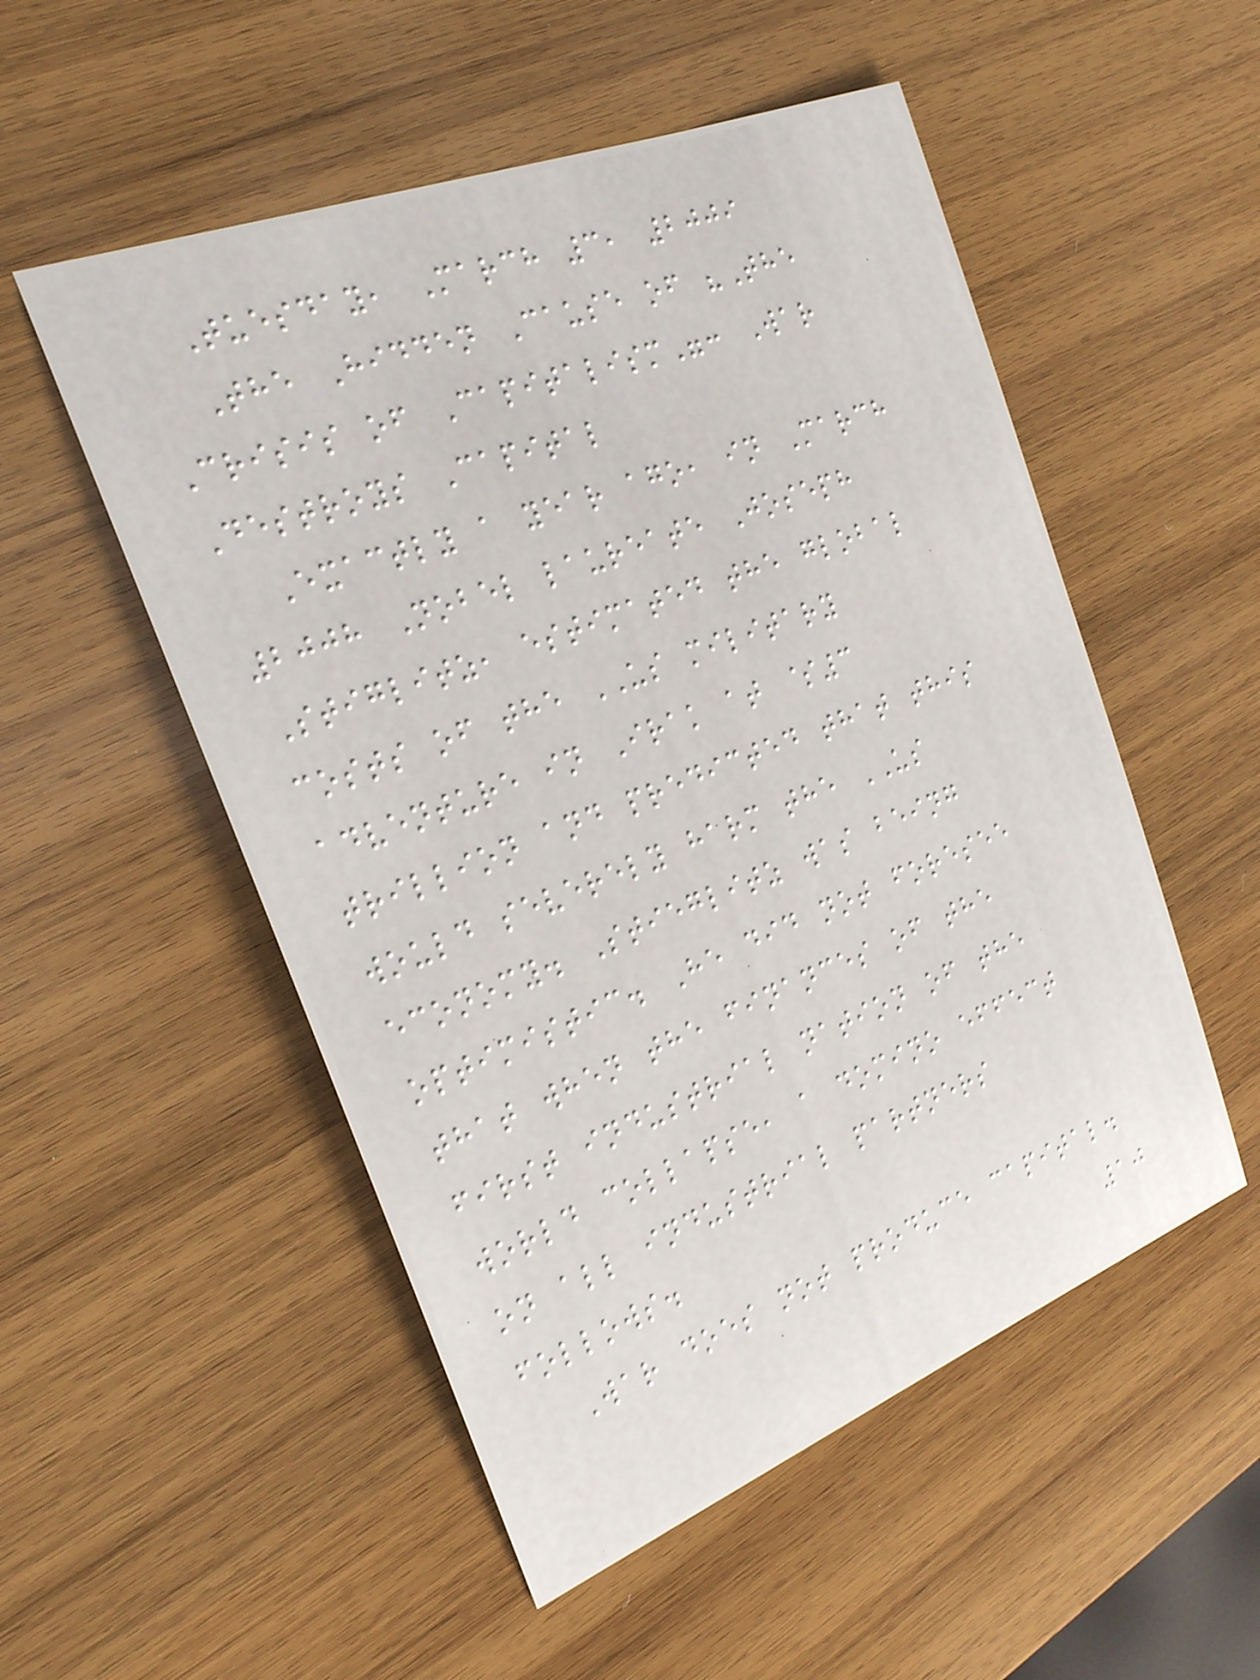Tuesday, March 3, 2009
The Hidden Cause of "The
Crisis of Capitalism": War
Destroys Capital
Exactly a year ago, in March
2008 Nobel laureate Joseph
Stiglitz, estimated the global
costs of the US military
adventure in Irak at $3
trillion and predicted that this
would severely harm the US
economy. Stieglitz was being
optimistic. He did not foresee
that when the finances of the
first industrial nation of the
world collapse, a domino effect
on all industrial partners
follows.
War does not produce capital.
10
